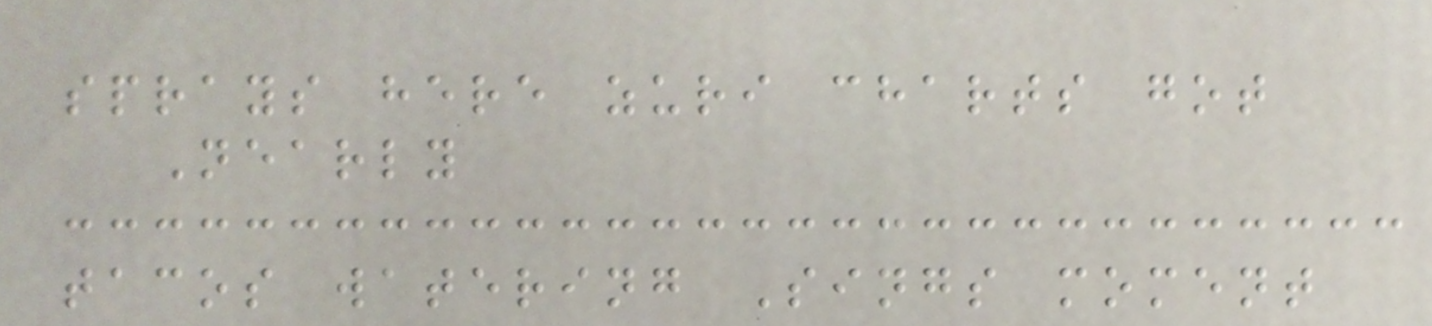sprays here zuri charts got
Nearly
tacos watering Sings moment
